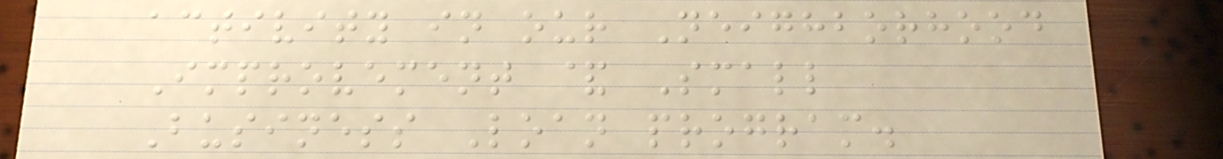activity in our Neighborhood
Improvement & Small
Business Loan program.
